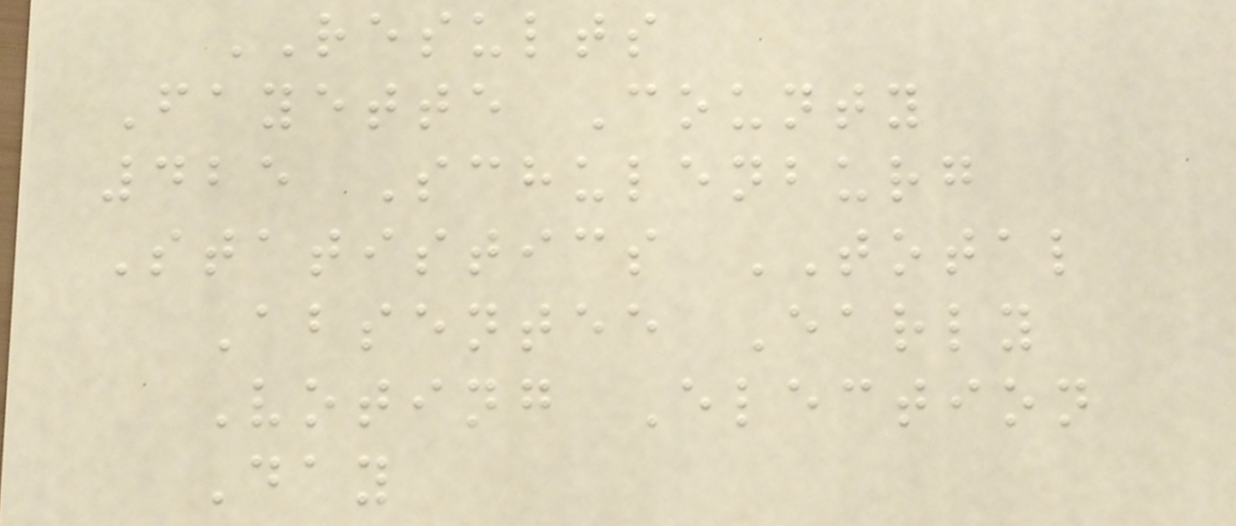RESULTS
Fayette County
425 Schulenburg
Statistics TOTAL
Absentee Early
Voting Election
Day
